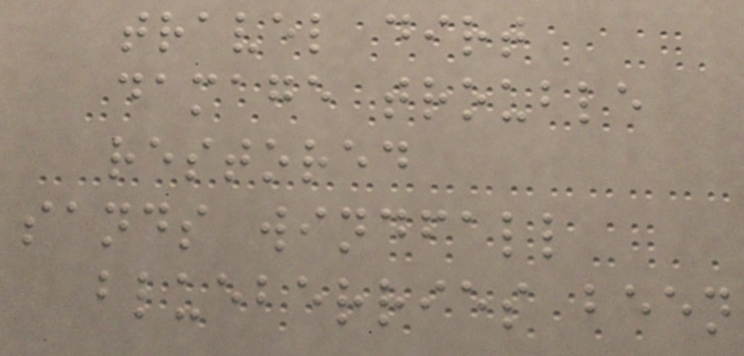travel dirt
damage trouble
restored
sands windfall
blueberries been
